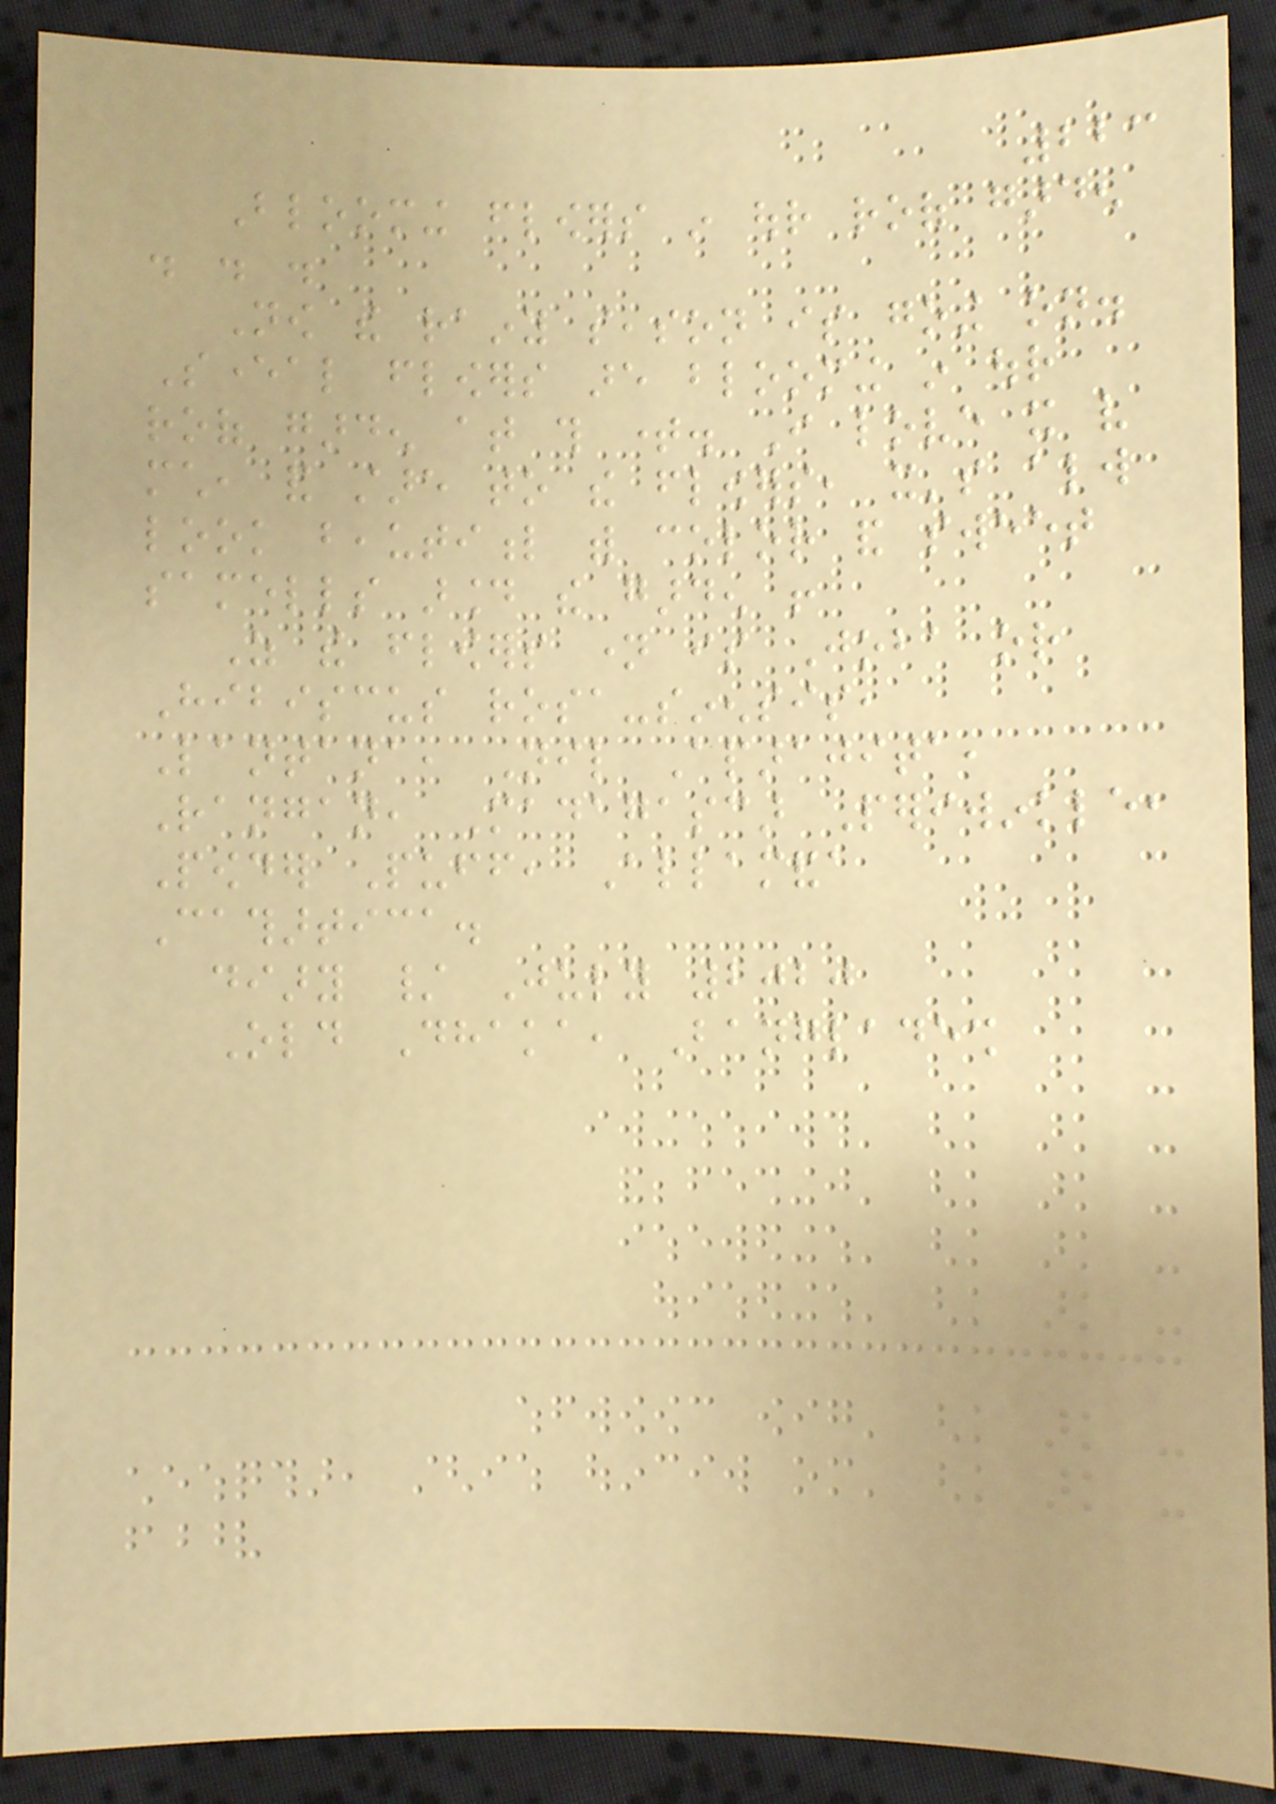223
Blooming flowers in our roof garden
. . .
Now the rainy season is going on.
Several flowers are blooming in our
roof garden at this time. I love it very
much, and stare to the flowers, it's always
look beautiful with color and sweet
samells around the garden !
As the flowers name is Joba or
Hibiscus rosa-sinensis,
Lantana, Nil Aparajita,
Rangan, Madagascar Periwinkle,
Powder Puff, Allamanda
Cathartica.
diary / July 2020
Old Dhaka, Bangladesh
